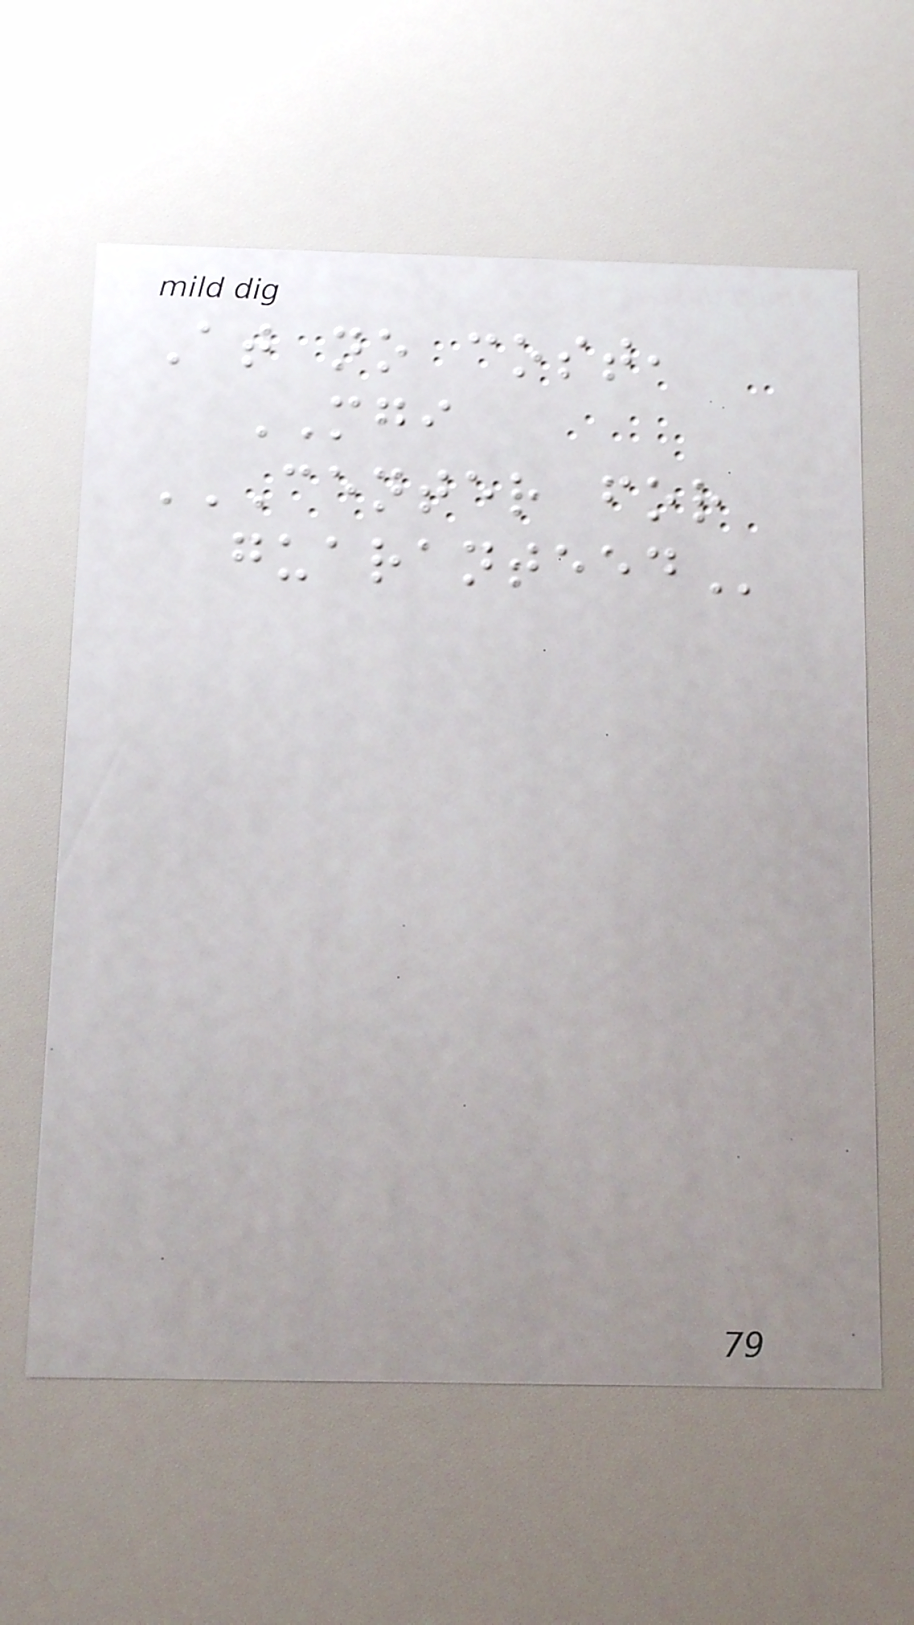At no cost,
MGI
CENTER FOR
GUARANTEED
